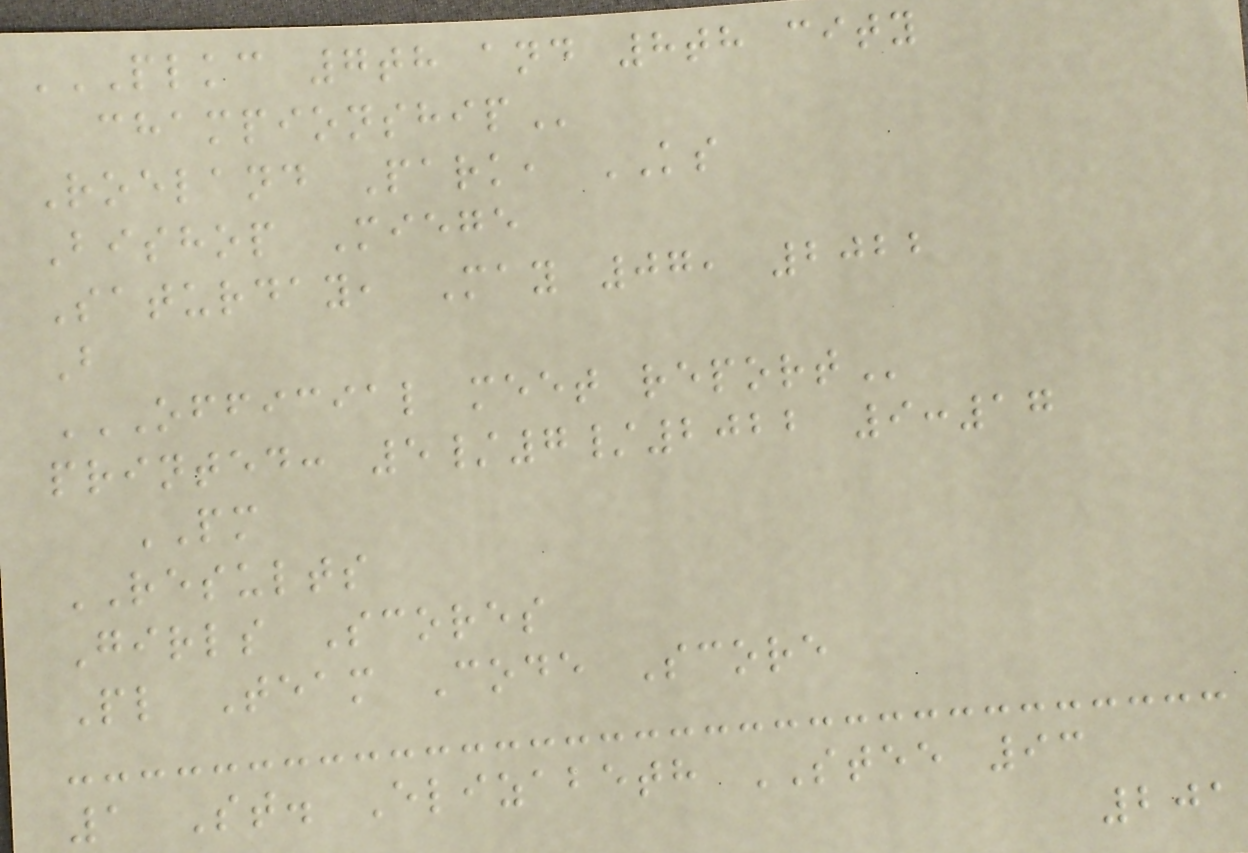PLKC 7TH AND 8TH CITY
CHAMPIONSHIP
Roeland Park, KS
Bishop Miege
Saturday, May 07, 2022
B
OFFICIAL MEET REPORT
printed: 5/7/2022 9:17
PM
RESULTS
Girls Scores
Pl Team Code Score
1 St. Elizabeth STEE 93
201
